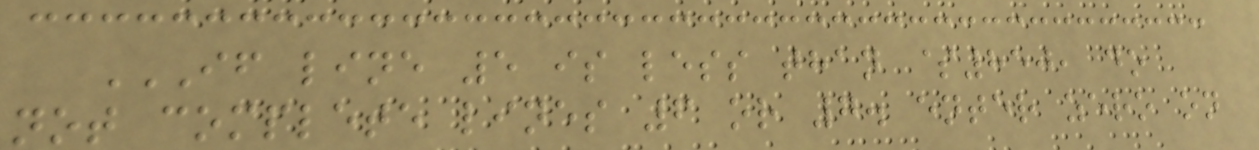IF LINE 5 IS LESS THAN $850, DO
NOT COMPLETE LINES 6 OR 7. ENTER ZERO ON
